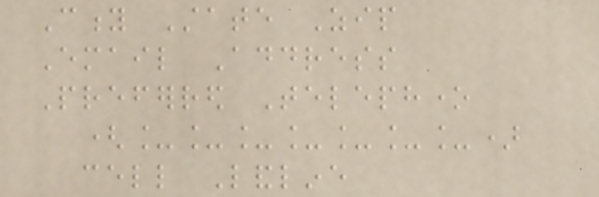City State Zip
Email Address
Preferred Telephone
(_______)
cell Landline
